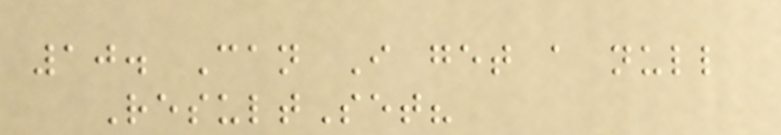10. Can I get a null
ResultSet?
